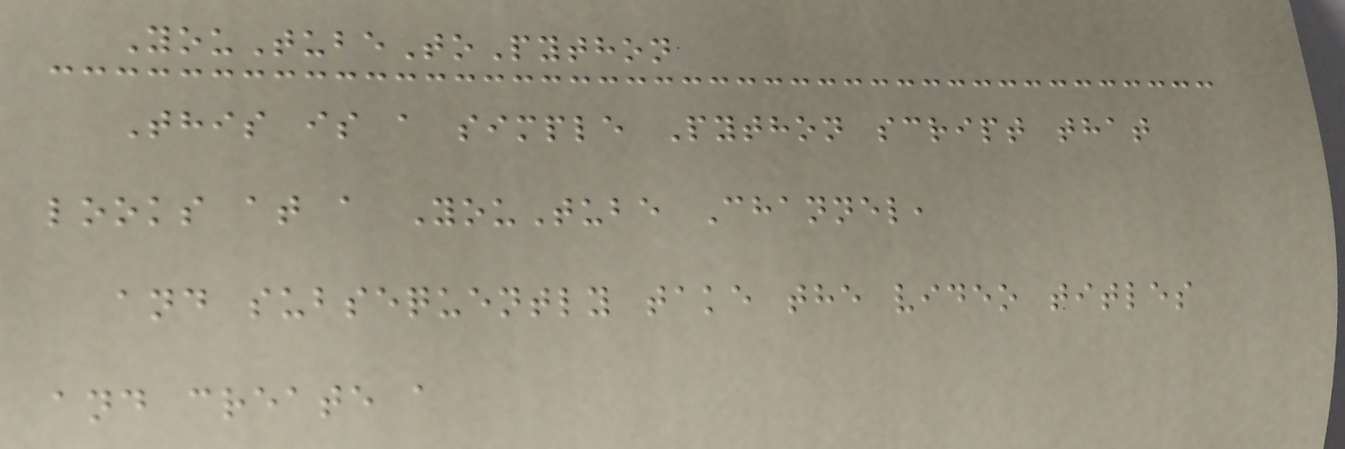YouTubeToPython
This is a simple Python script that
looks at a YouTube Channel,
and subsequently take the video titles
and create a
